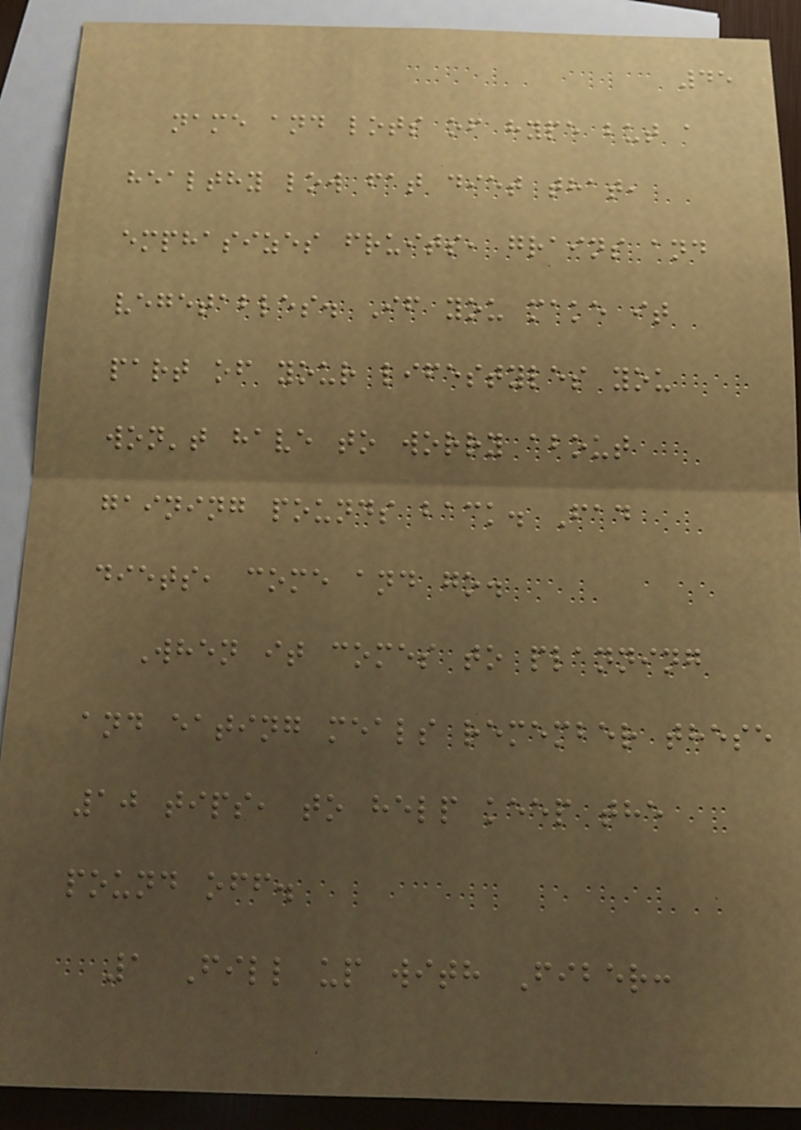45
name and lots of hype but a
healthy low fat diet that,
emphasizes fruits, grains and
vegetables. If you make it
part of your lifestyles you
won't have to worry about
gaining pounds back. Fad
diets, come and go.
When it comes to planning
and eating meals remember these
10 tips, to help keep the
pound off.
1 Fill up with Fiber:
